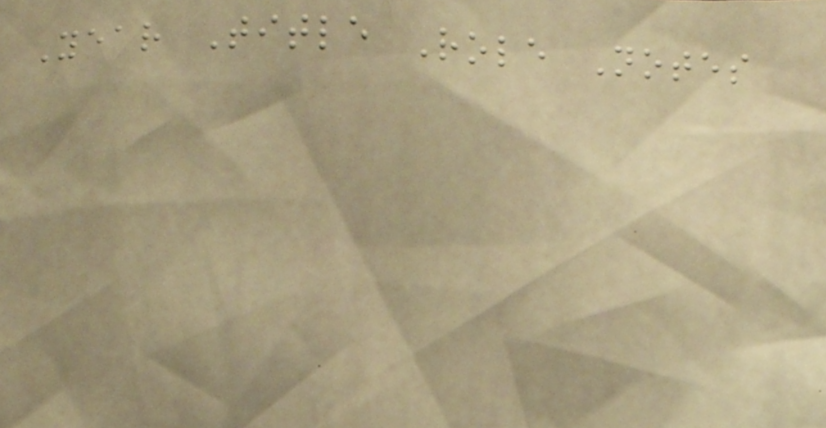Year Title Role Notes
